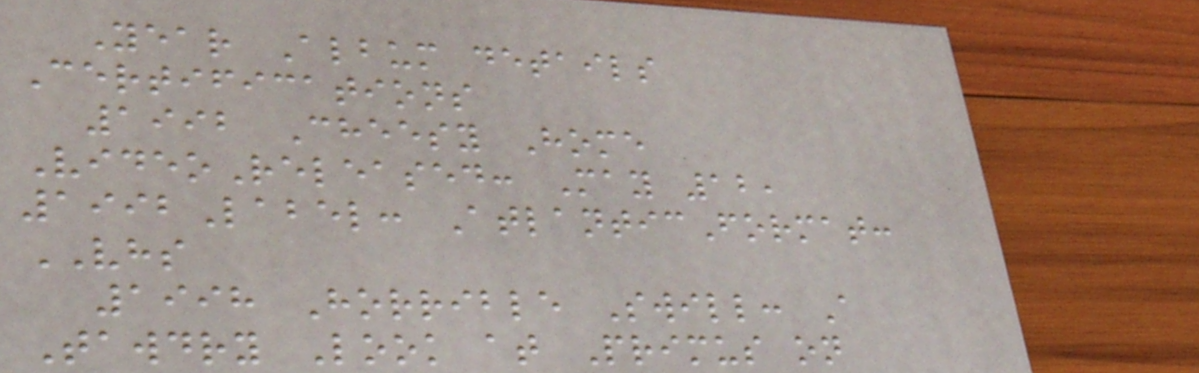Year Album details
Certifications
1992 Cheesy Home
VideoReleased: May 12,
1992Label: AtlanticFormat:
VHS
1998 Horrible Swill: A
Tawdry Look at Primus on
